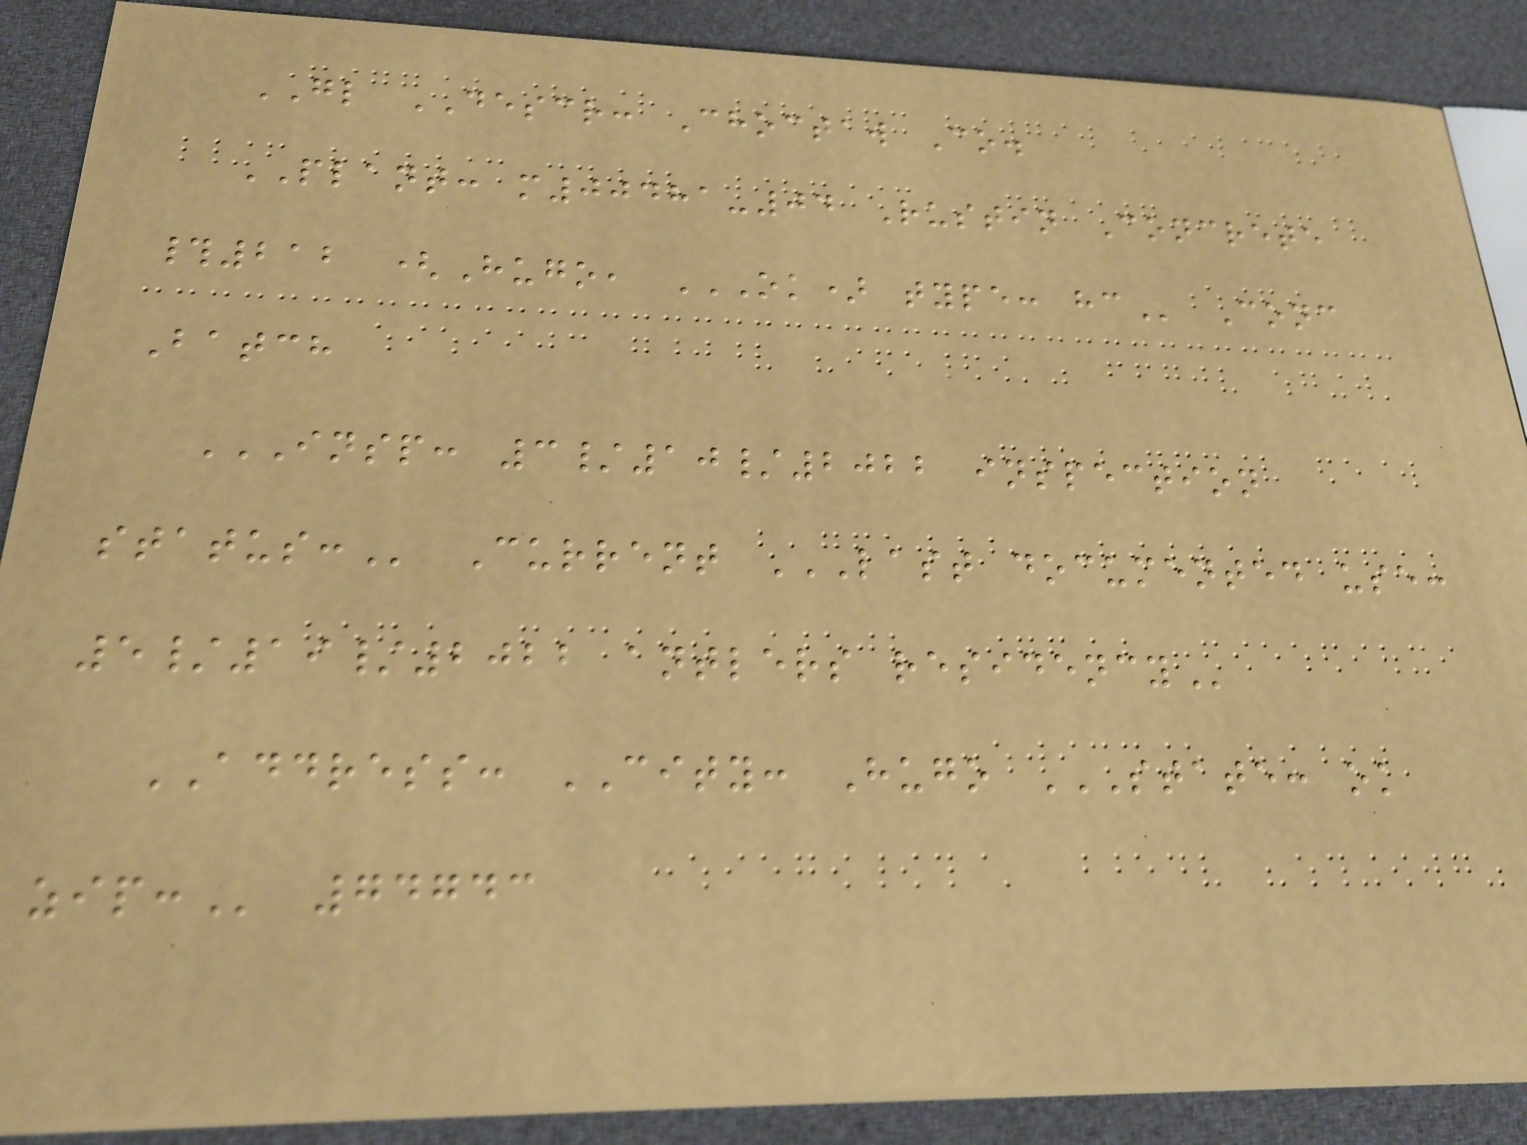GL DESCR: Choctaw Co.
PLANT: m00481-04 Rustin Concrete
#212 (Hugo, OK) TYPE: HC Conc
Batch
INSP: 3/10/2022 INSPECTION
STATUS: Current LAST DOCUMENTED USE:
5/19/2022 ANTLERS RESIDENCY
ADDRESS: CITY: Hugo STATE: OK
ZIP: 74743
